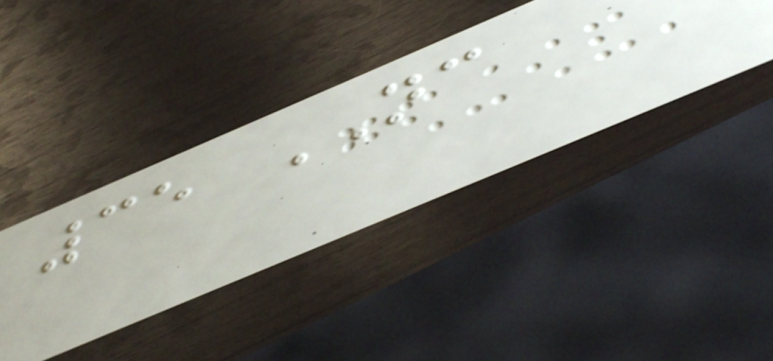35 NC
